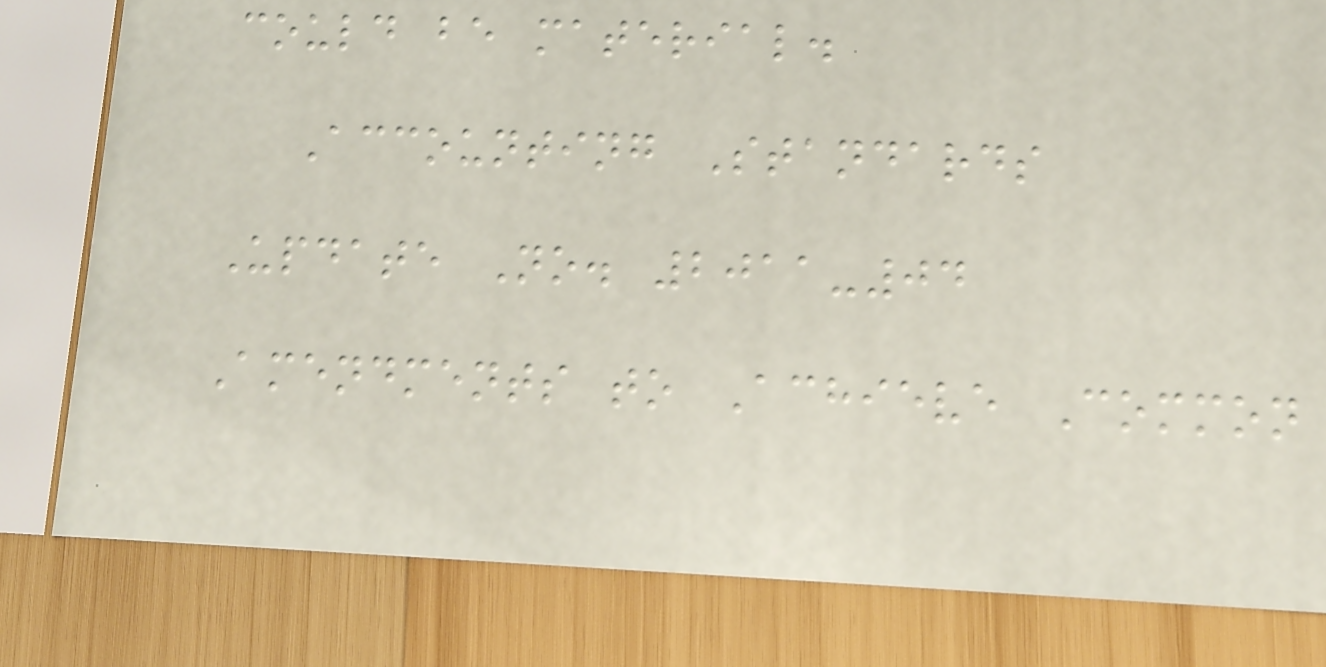could be material.
Accounting Standards
Update No. 2011-04
Amendments to Achieve Common
